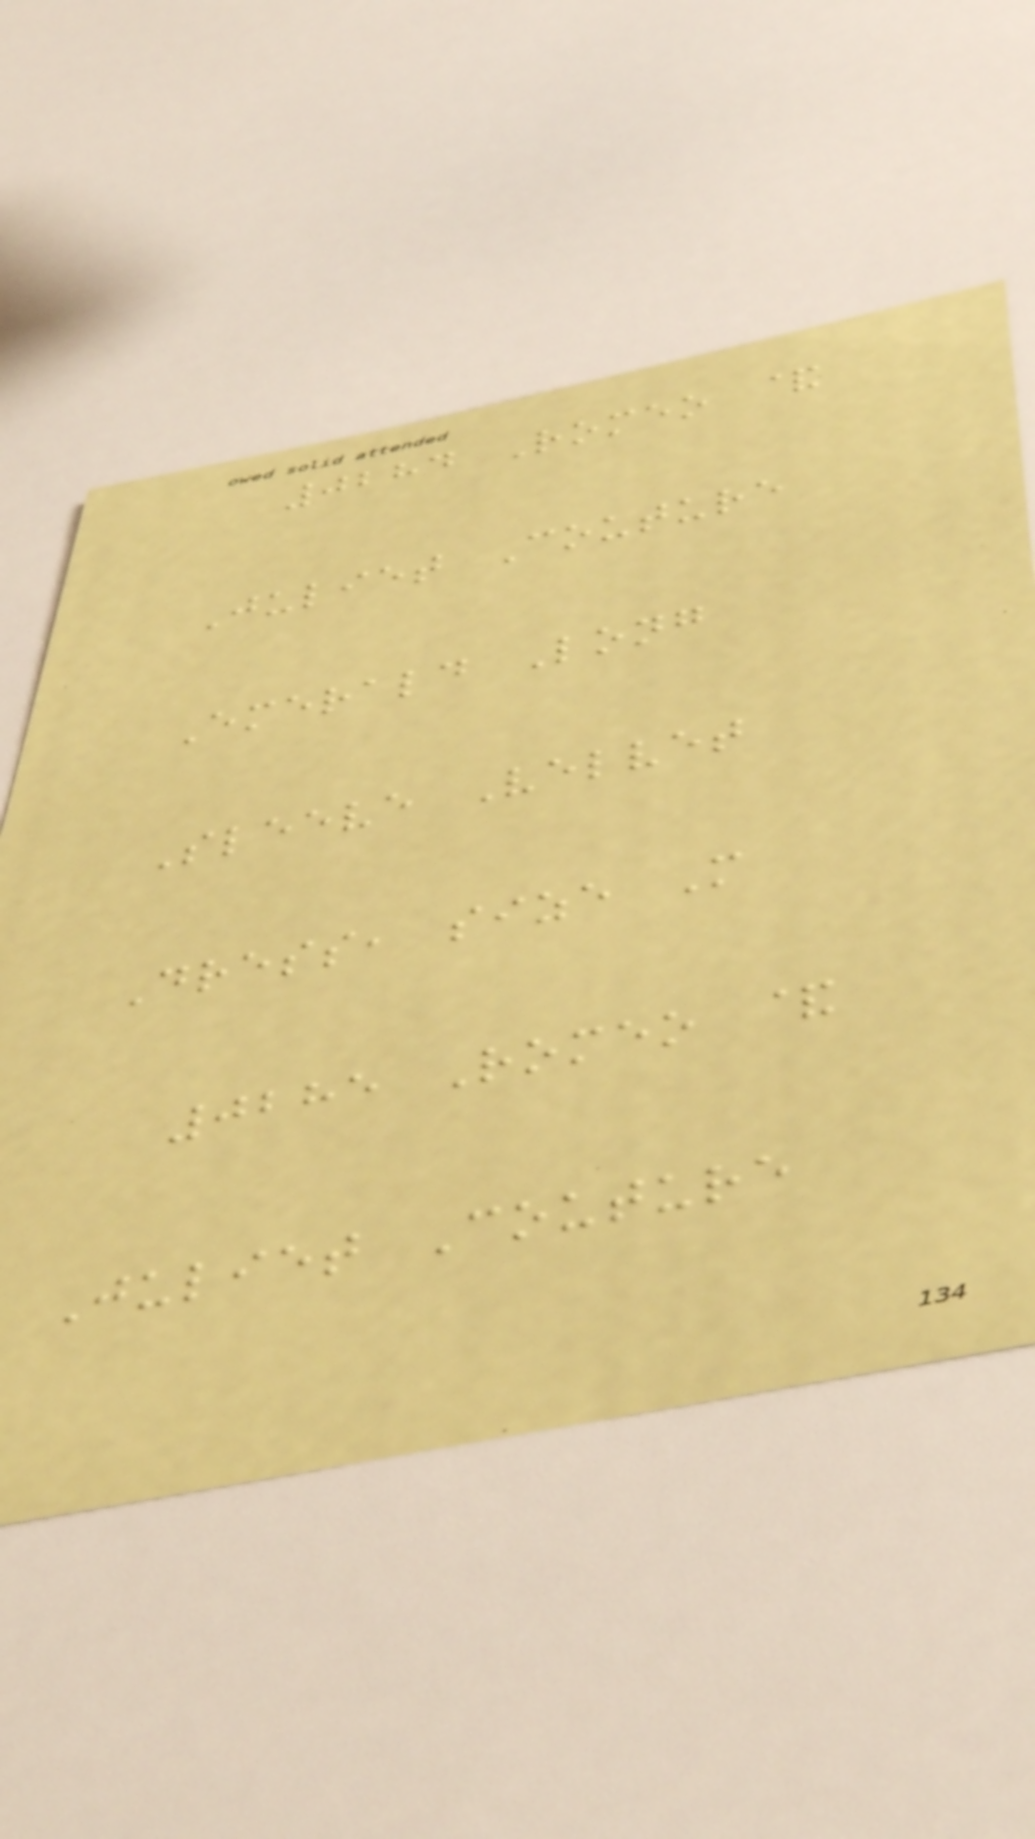0284 Romeo &
Juliet Couture
Emerald Long
Sleeve Velvet
Dress, size M
0285 Romeo &
Juliet Couture
